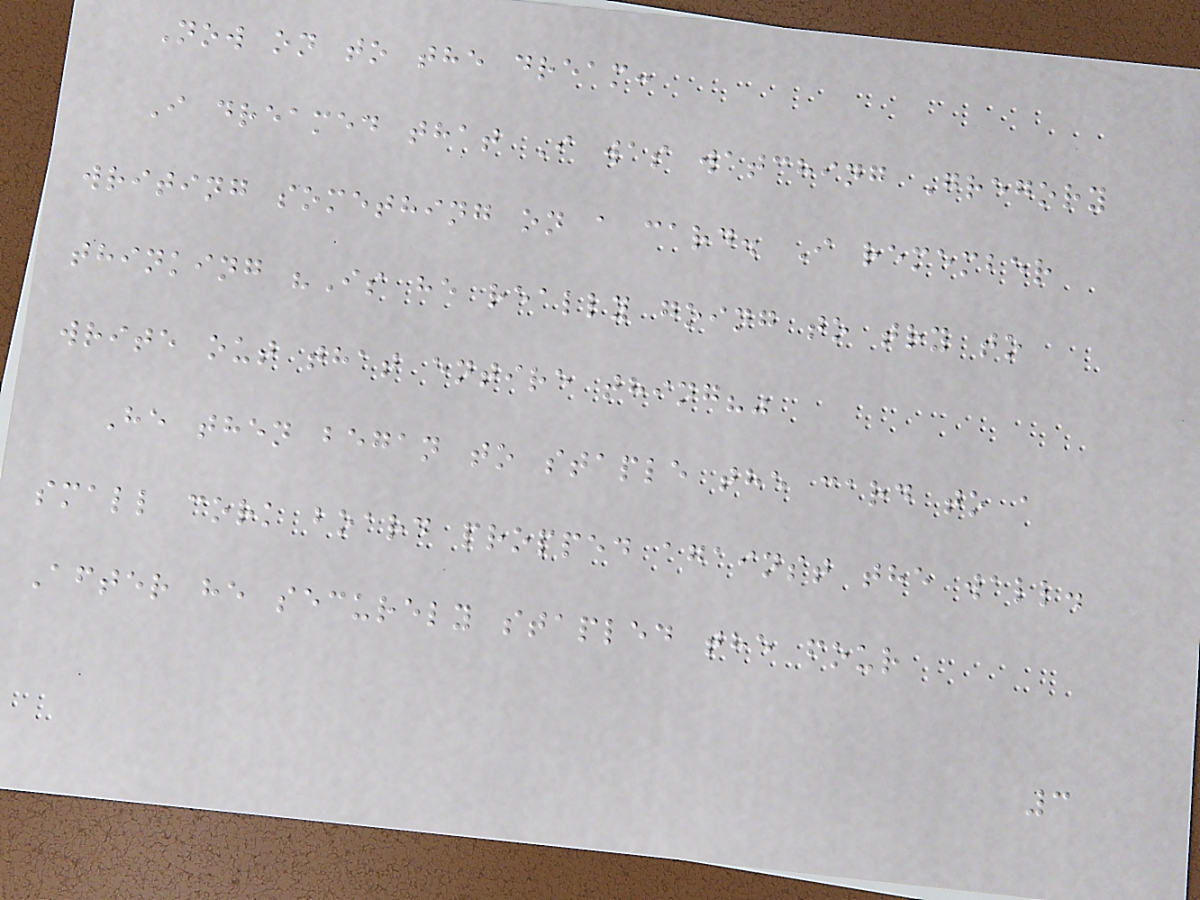Now on to the dream:
I dreamed that I was watching Gregory
writing something on a card. I remember
thinking "Is he really going to try to
write out that entire thing?"
He then began to staple the card to a
small cork board propped against the wall.
After he securely stapled the four
3
